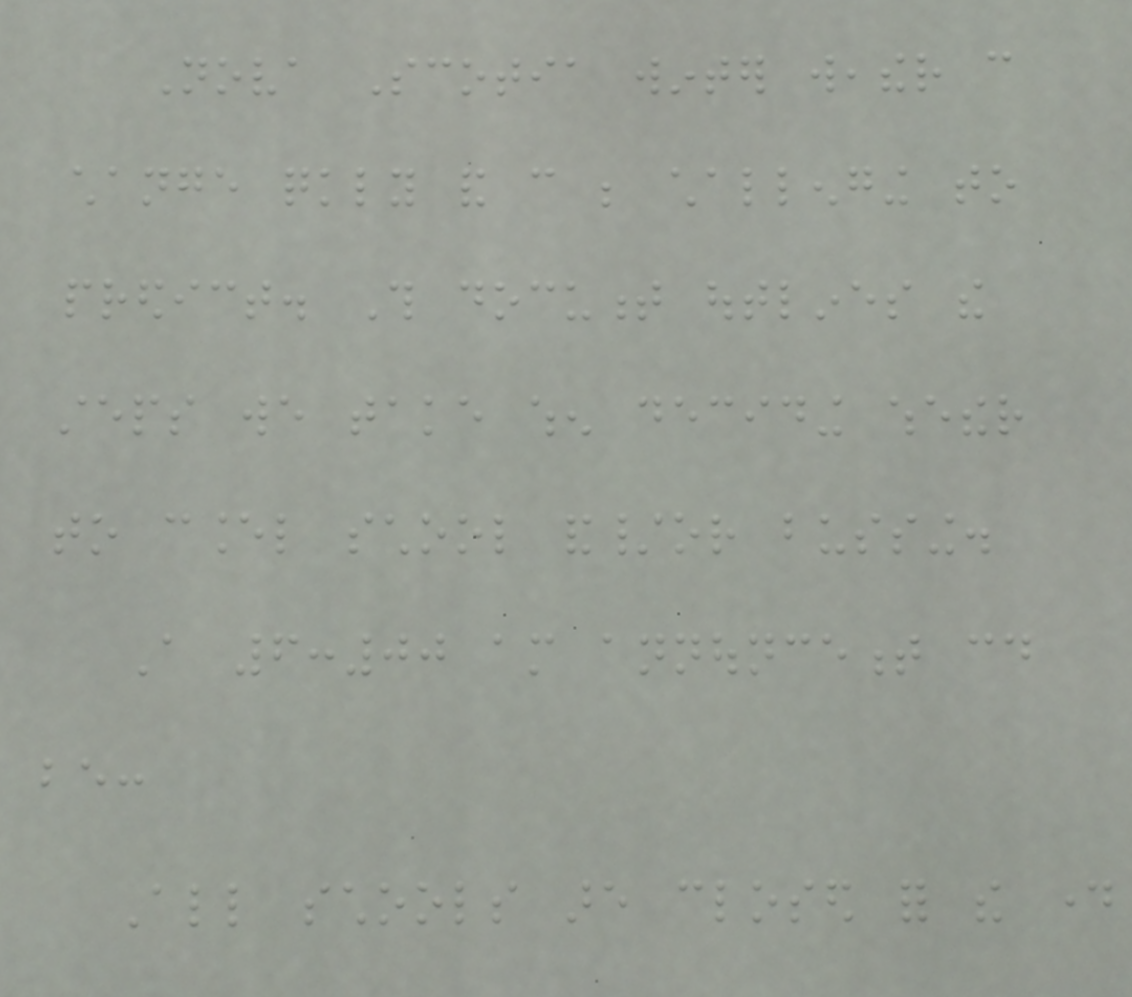Nova Scotia winter weather can
change quickly and can be challenging to
predict. This document outlines the
steps we take when deciding whether
to cancel school and/or bussing.
A 6:00 am announcement could
be:
All schools are closed for the day
